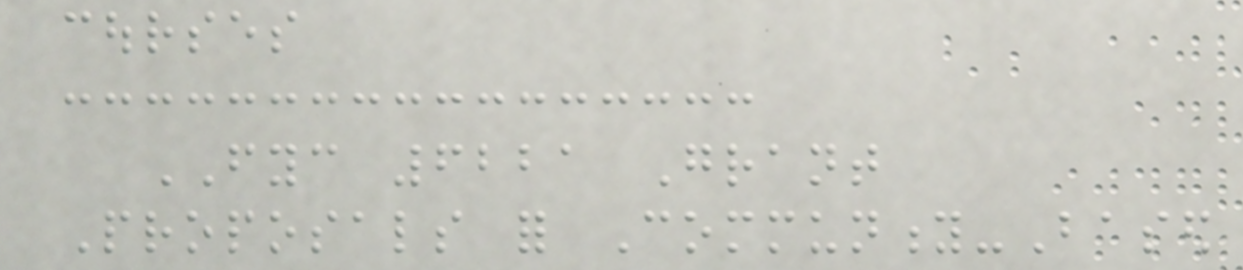courses
FYC 6221 Grant
Proposals for Community-Based
